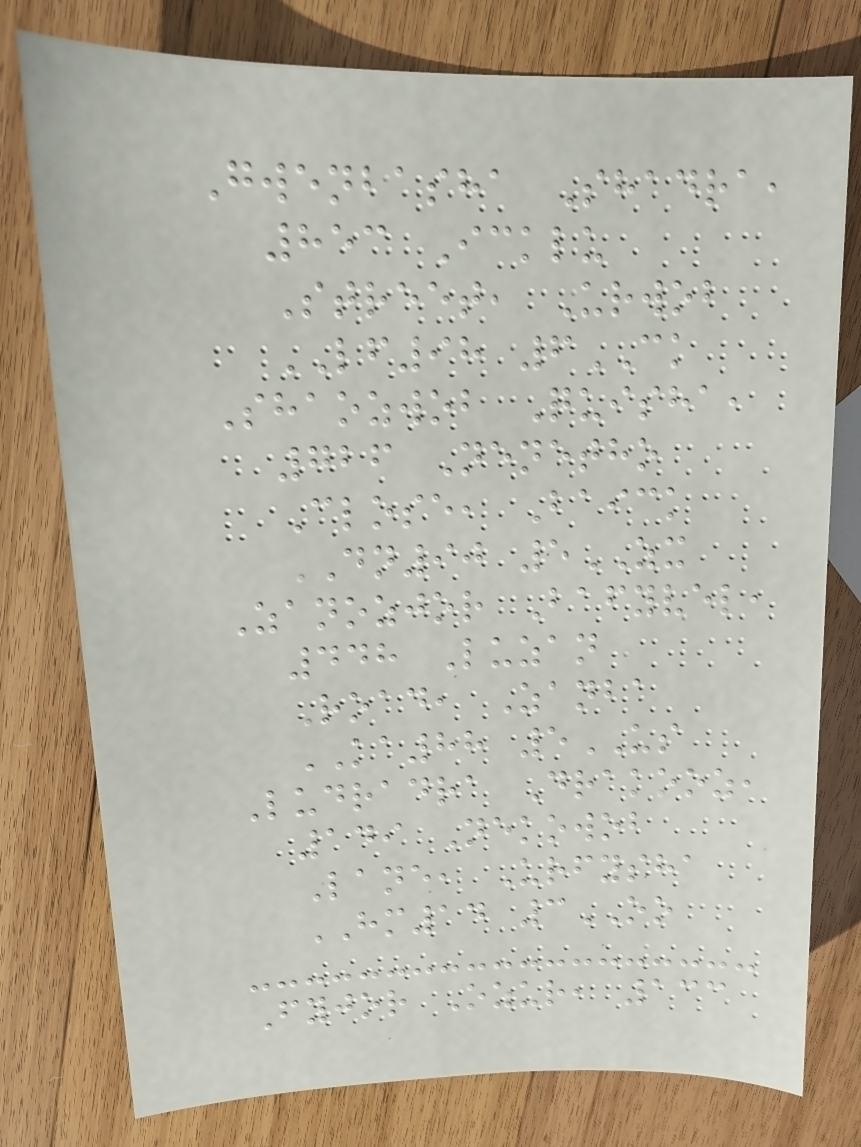Gwenbasha Shadra,
853 Icklu
Street, Urwob
LF98 6CK
Shaozwob Quisha,
726 Nenetho
Close, Baick
DN90 5ZX
Zanozjor Bafyvel,
448 Luzan
Road, Zanba
KA88 5US
Ludradra Drakooz,
149 Nekowob
Lane, Urfysha
HM14 3OO
Fyjor Ozur, 133
